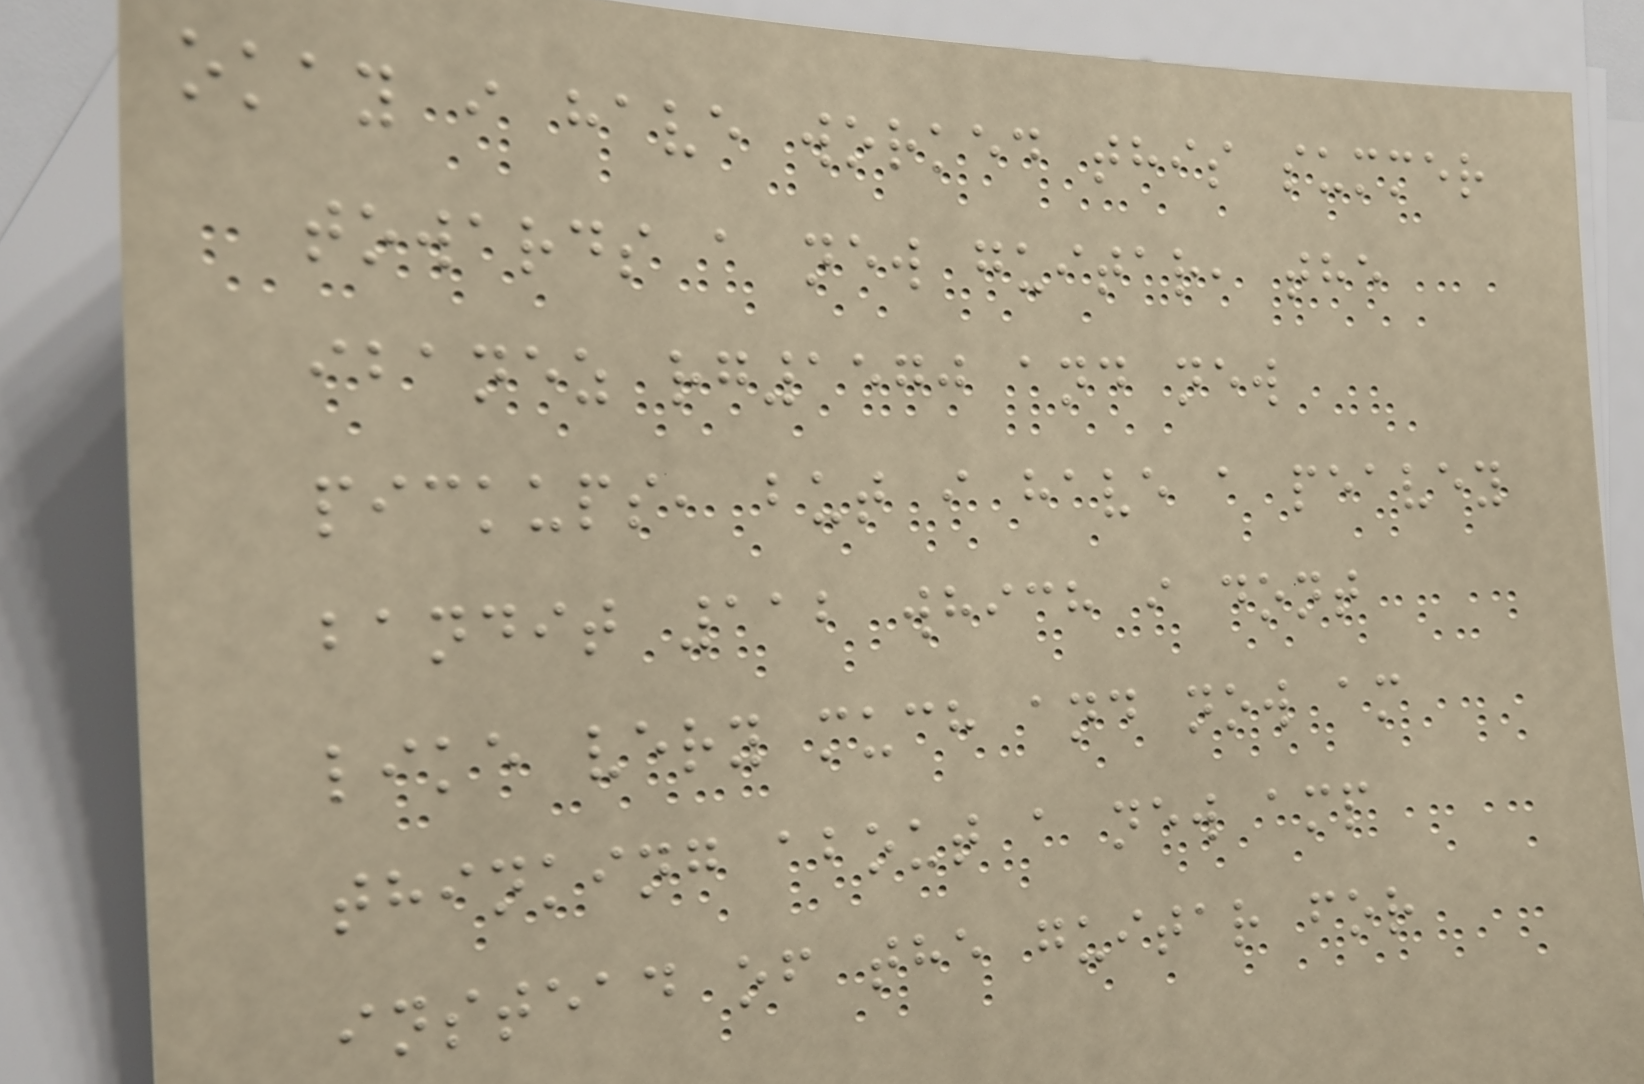okay i have worked this summer
towards a new guitar, the
ibanez rg1570 and new
pickups, but i have a peavey
bandit 112 which i dont
like very much and now am
thinking about a new amp
instead of the guitar for
